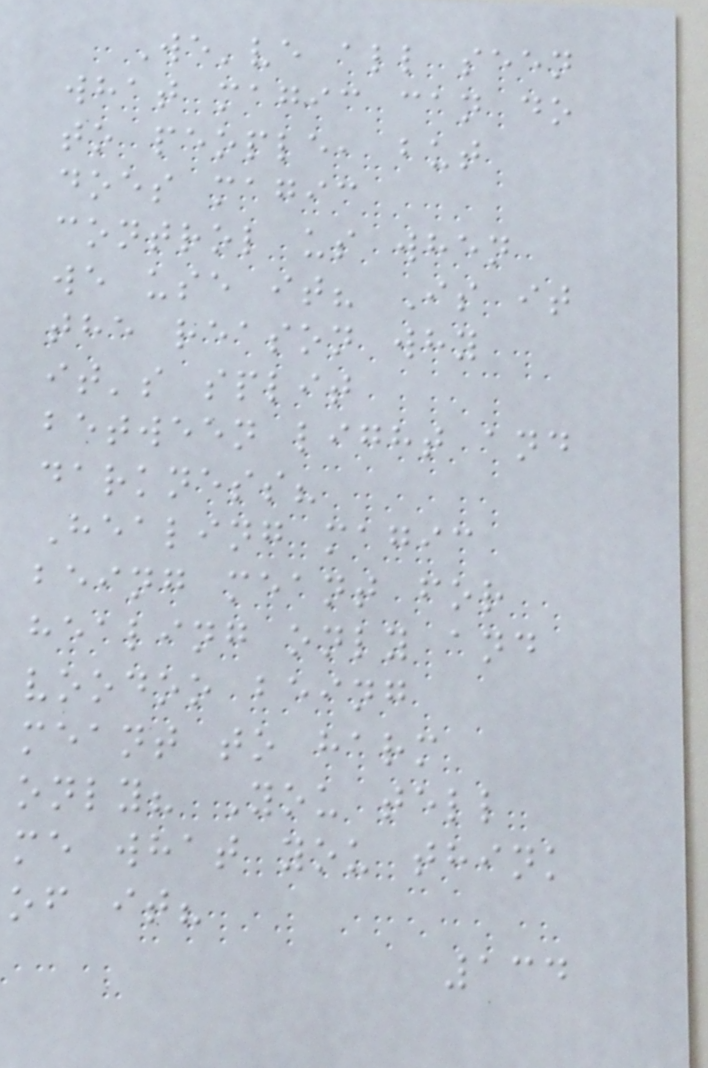We've all seen
what magic can do
to people, but
does magic
control us when
we use it? Is it
the reason why
it's split
between light and
darkness?
Healing magic
being meant for
healing only and
voodoo being
meant to harm
only? You tell
me what you think
of it?
134
